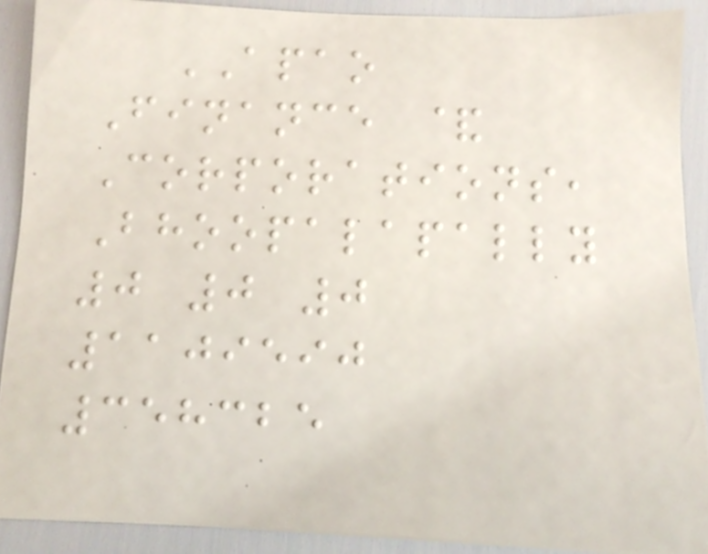APAO
Finance &
Corporations,
Bhoopalapally
0 0 0
1109590
358325
